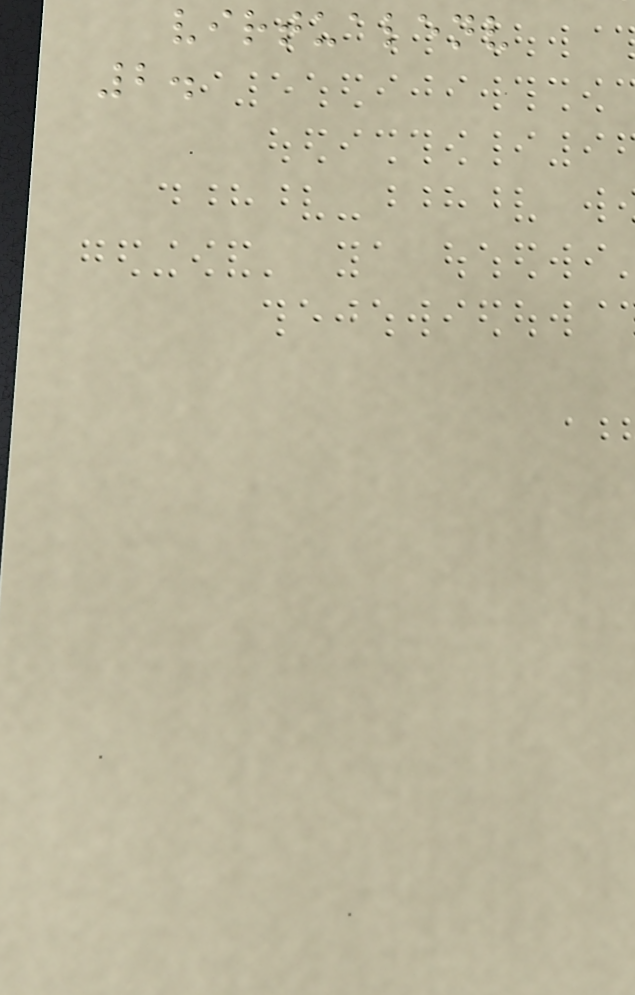virtualenv
2.
